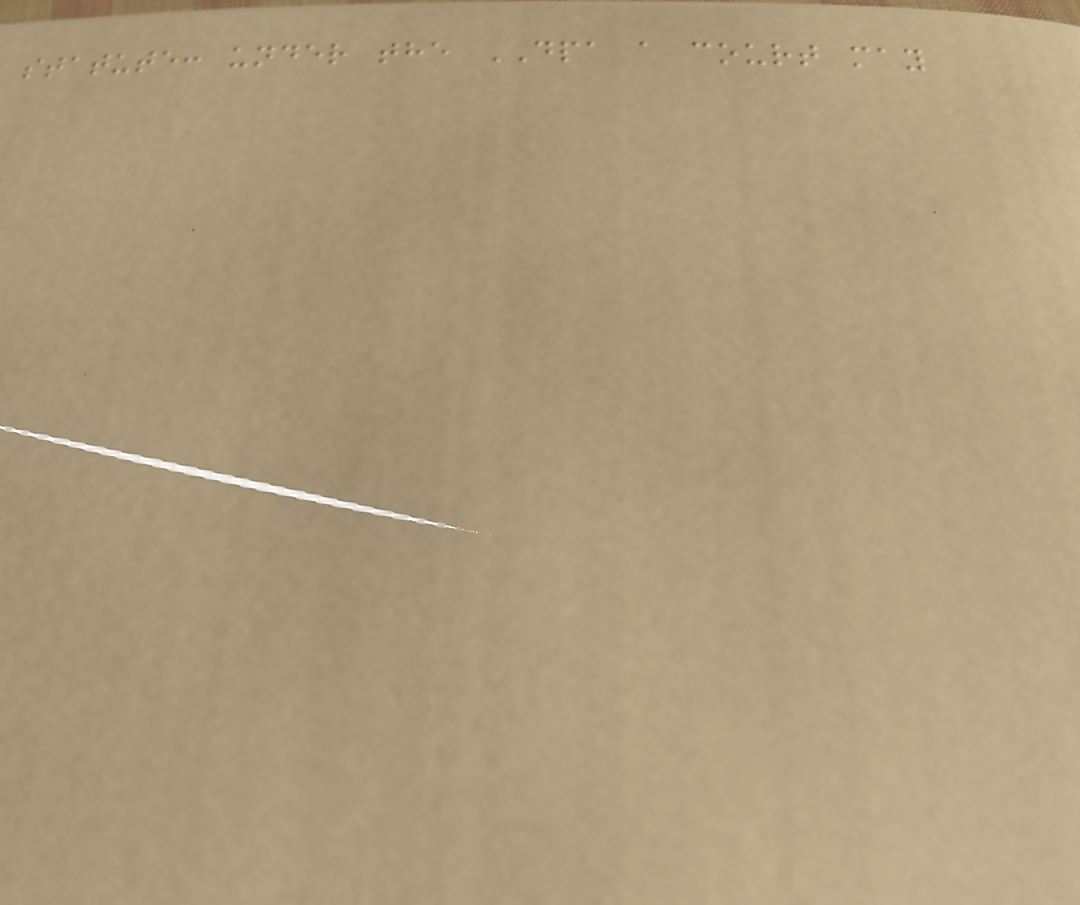statute: under the DPA a court may
